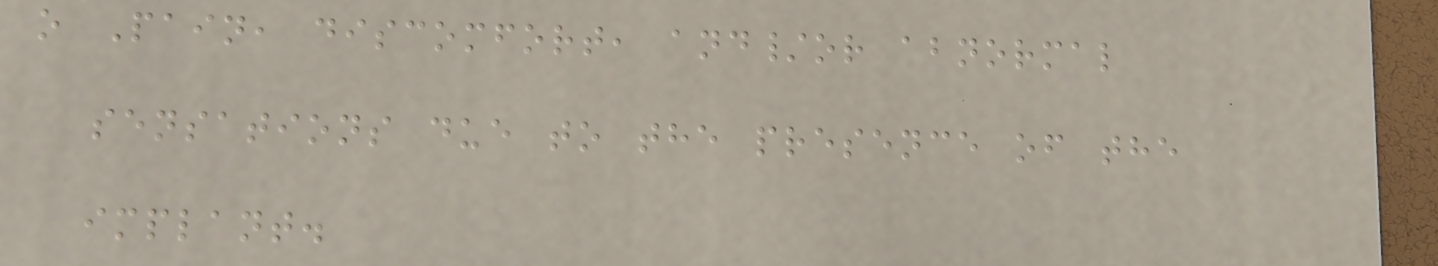o Pain, discomfort, and/or abnormal
sensations due to the presence of the
implant.
